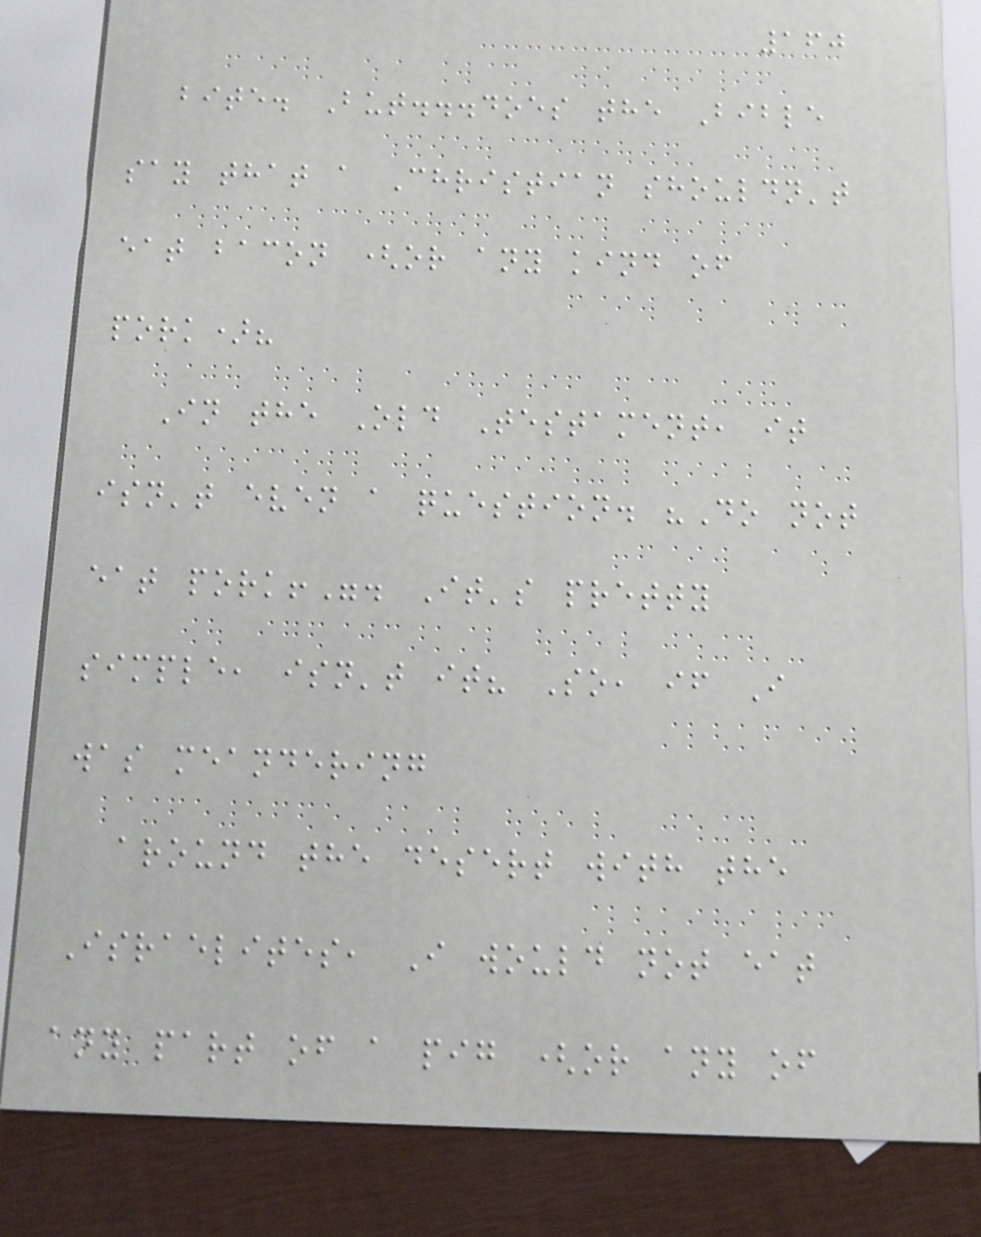160
bite. But...does the Bible
say that a Christian shouldn't
eat bacon (or any kind of
pork)?
In the Old Testament, it
isn't even a question. "Do not
eat pork!". It's pretty
simple, isn't it? So, if I
was meandering
around the desert with the
Israelites, I would not eat
any part of a pig (or any of
